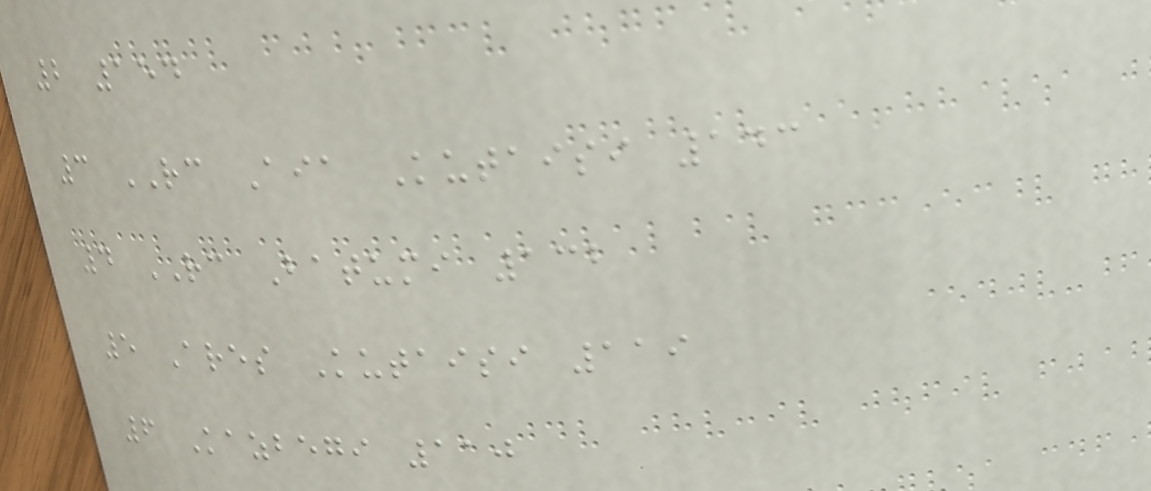2 154
3 RC Aia Kutaisi 143
4 RC Batumi 132
5 Ares Kutaisi 119
6 Kazbegi 110
